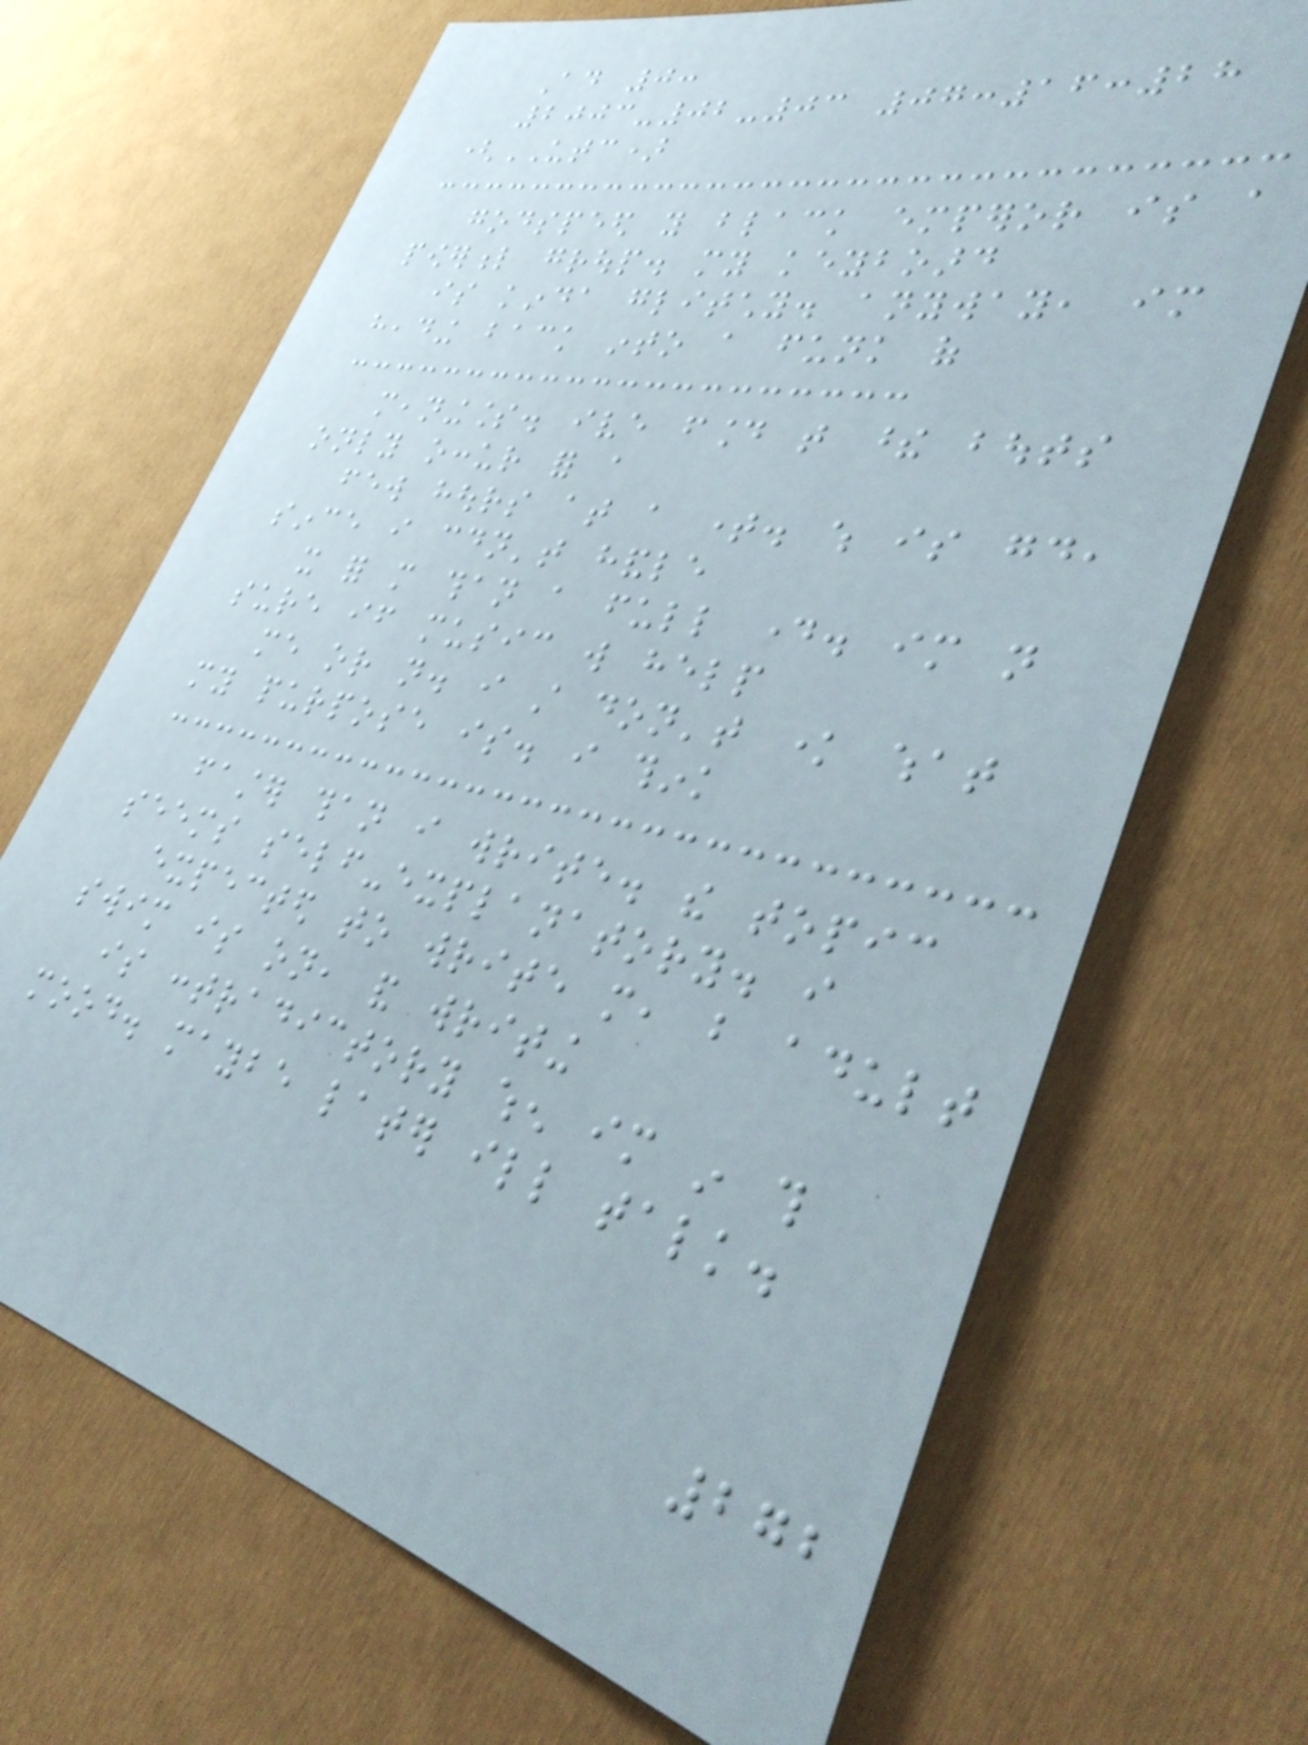Ad 0:
2003-02-03 07:16:28
(UTC)
godspeed you black emperor is a
powerful group. my keyboard
is kinda glitchy. anyway, im
heading back into a funk of
meaningless. ive found that these bouts
only occur for a
few hours at a time. which is good,
since i couldn't handle
it for more than a full day. im not
sure if music will help
me or not. i still don't know what
my purpose is. i think
faster than i write. the topic
seems self-explanatory. i
expected to write more, but adult
swim is on, and writing
is contradictory when im in this
mood. maybe later ill talk.
272
